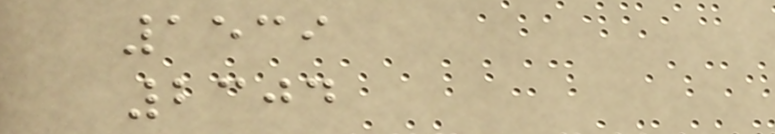1539
2304
